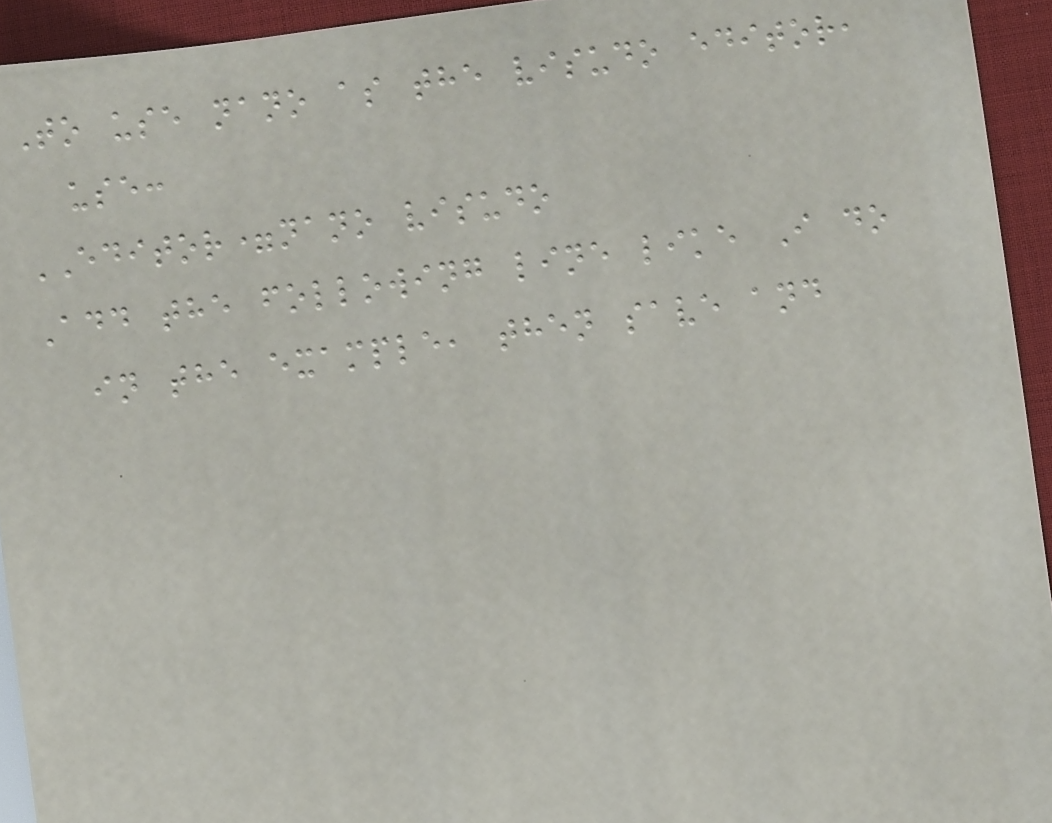To use nano as the visudo editor,
use:
EDITOR=nano visudo
Add the following line like I do
in the example, then save and
